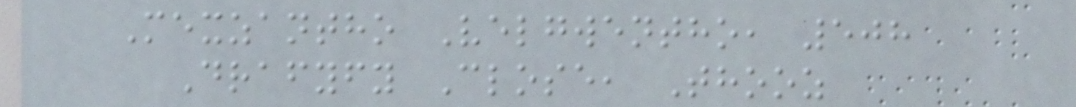Mexzantho Velgwentho, 508
Drafyfy Close, Thooz
